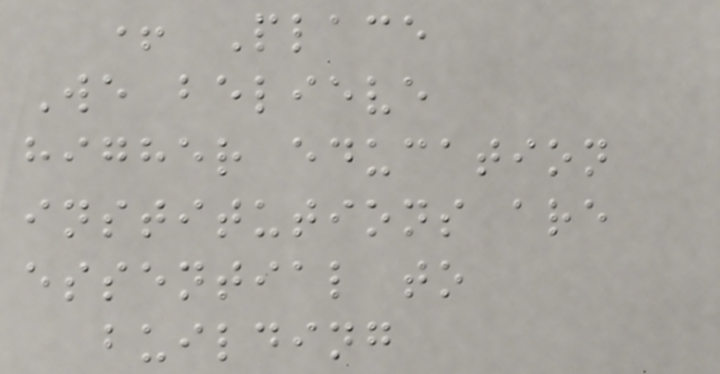+ Place
We believe
higher education
institutions are
essential to
building
